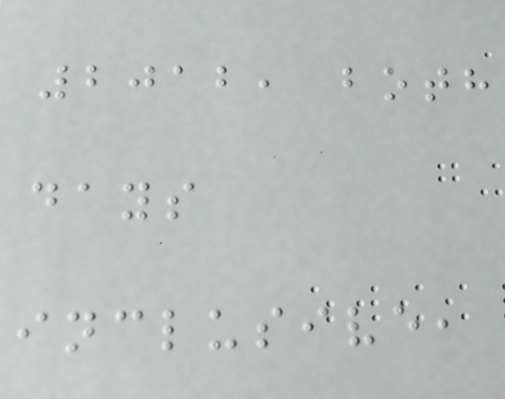2012, both
days
inclusive,
